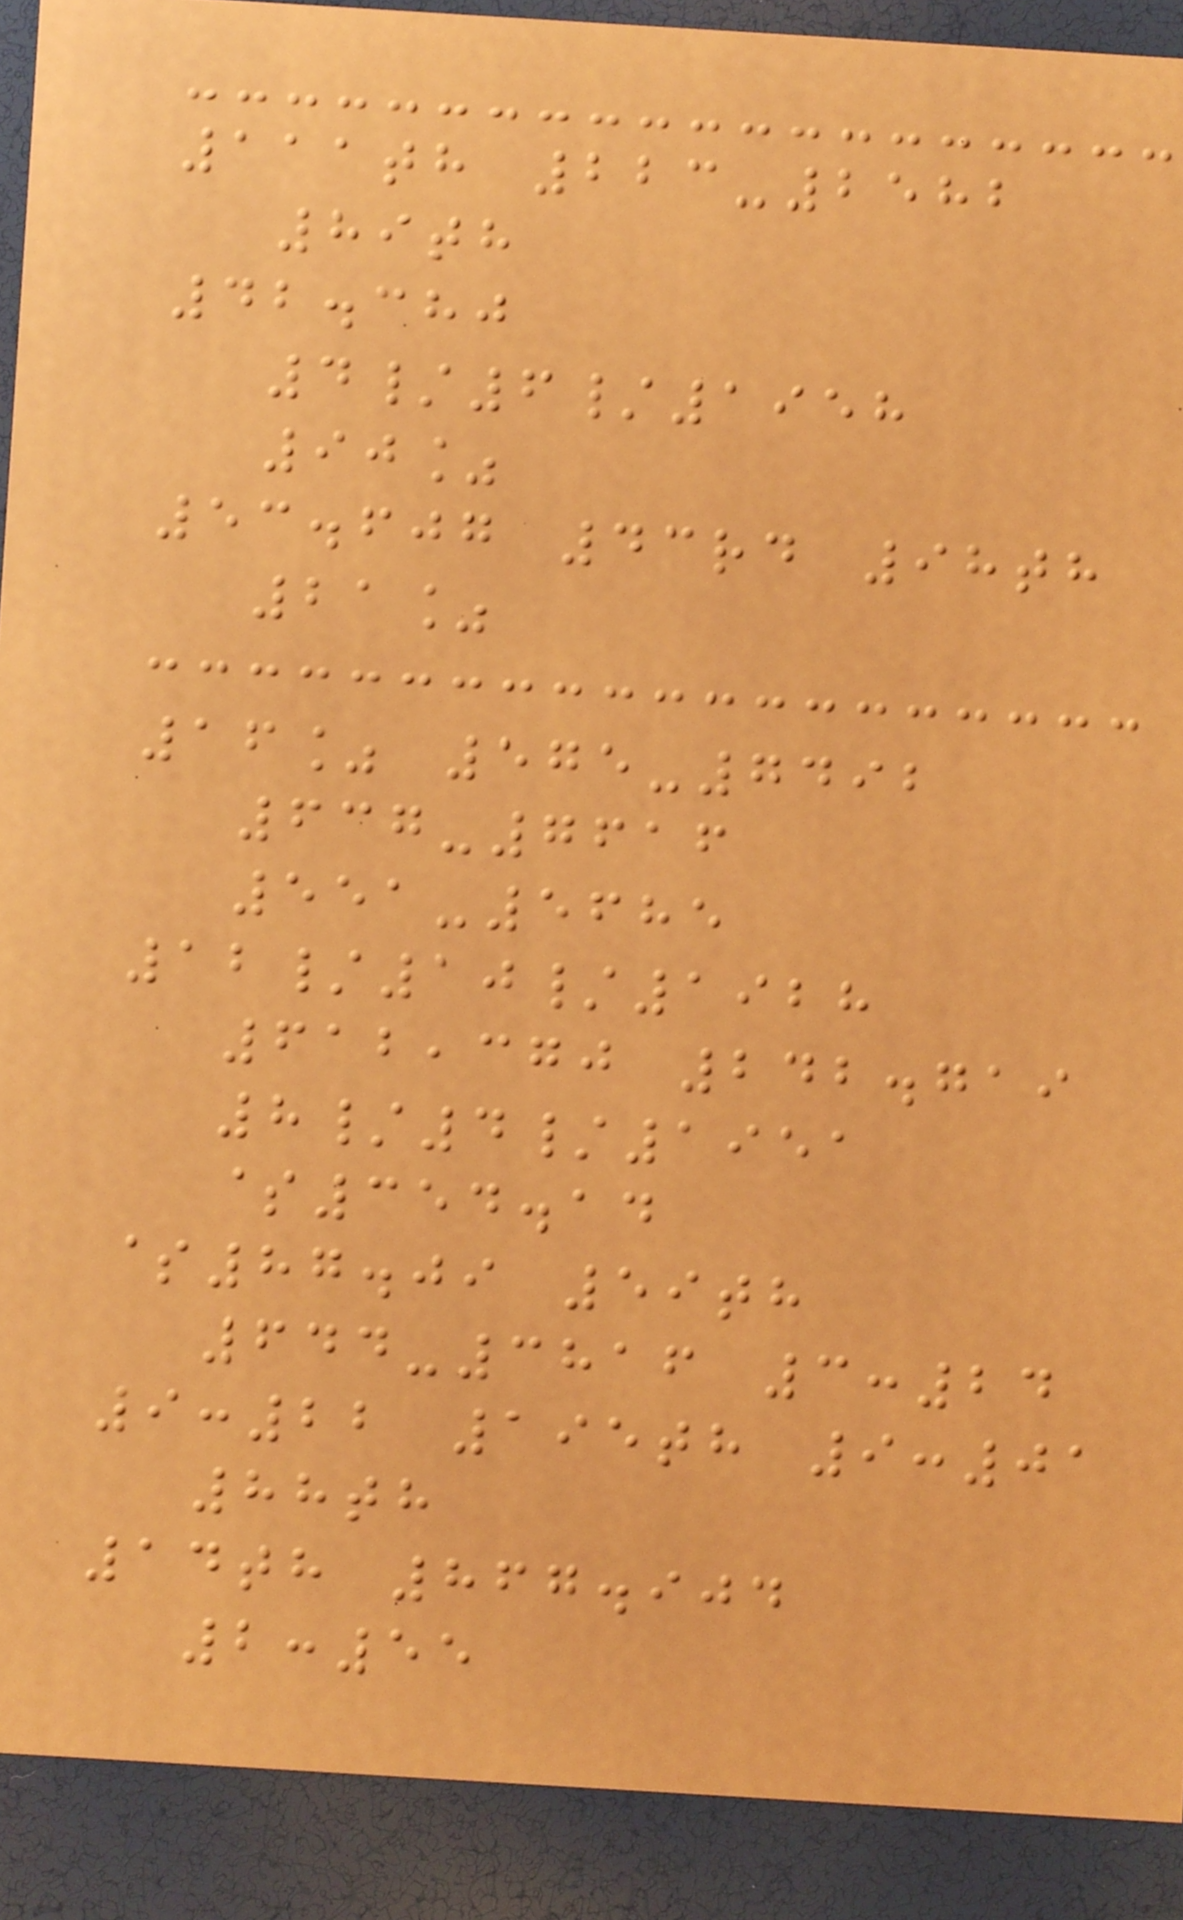111th 223-2582
89th
42.380
4/6/1958
90%
53.607 43rd 98th
21%
16% 575-7492
637-7616
551-5685
12/10/1928
612,370 242.719
8/4/1951
$354.14
$87.09 59th
644-3816 3:24
9:22 195th 9:01
88th
14th 867.904
2:55
